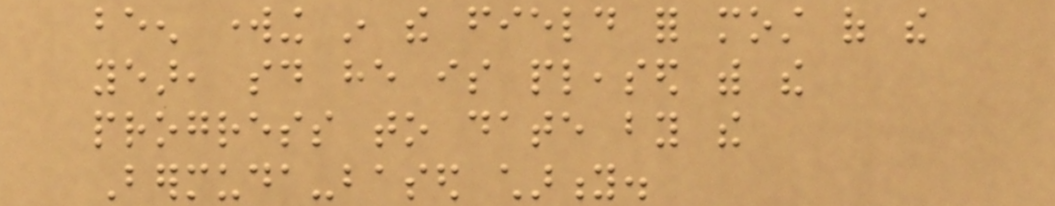been working in the field for most of the
year, said he is pleased with the
progress to date by the
Bermuda-based charity.
